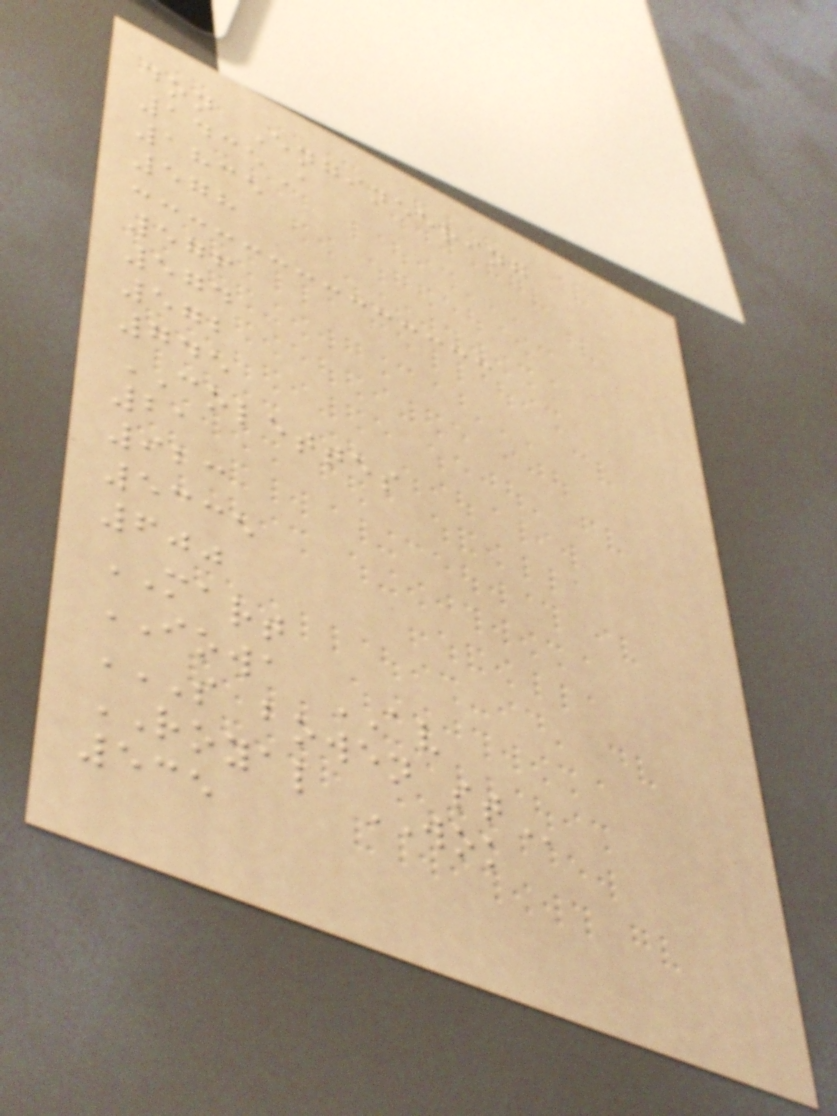don Engineering
1435A
1835
578
576
574
572
745
COLETTES
21
923
5335
600
MART
IOWA AV
S BOWEN ST
ROYAL WOK
535
